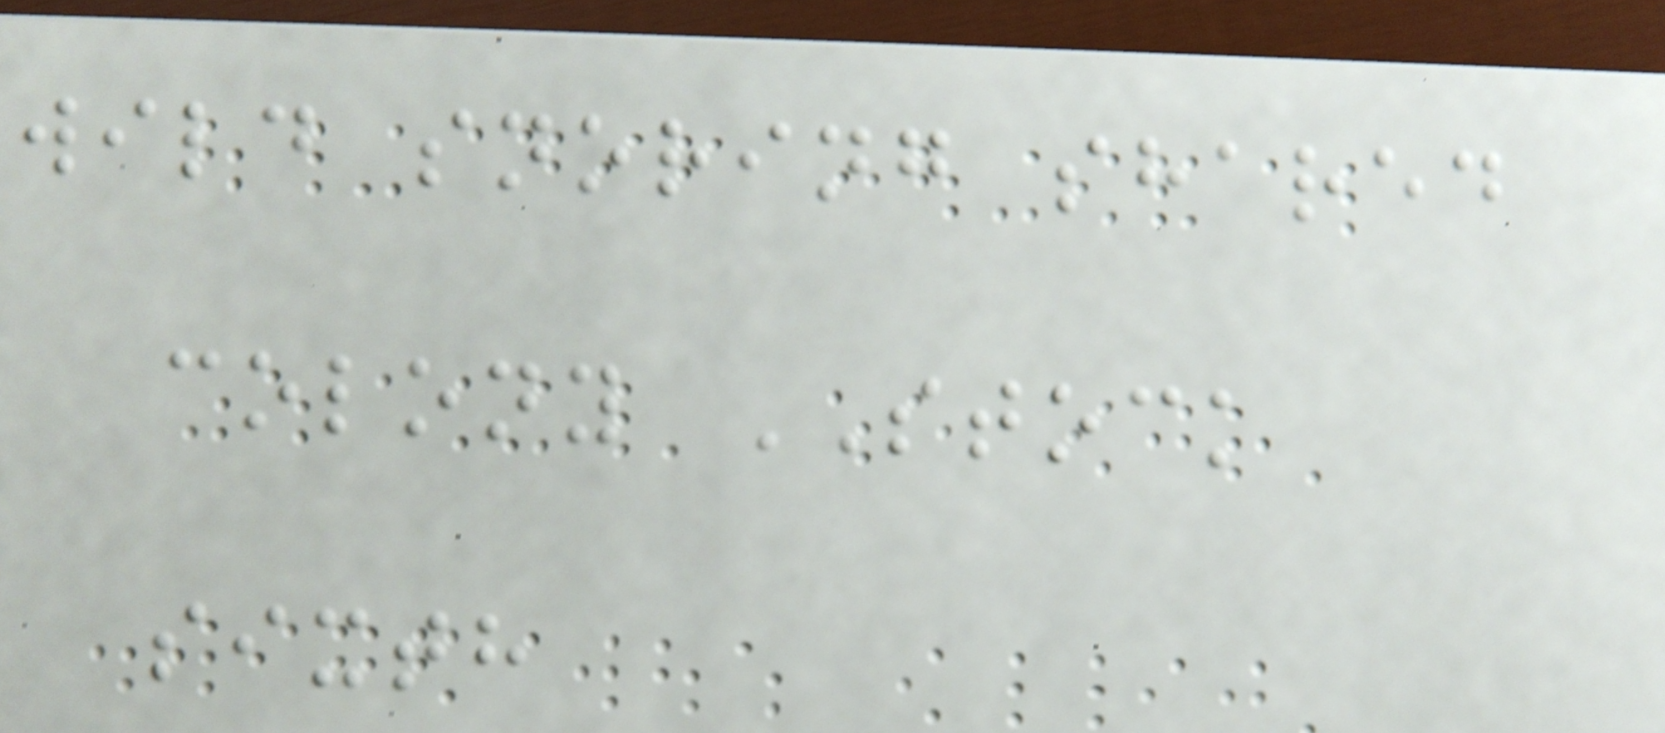wild snoring shared
colony STOCK
sixth
